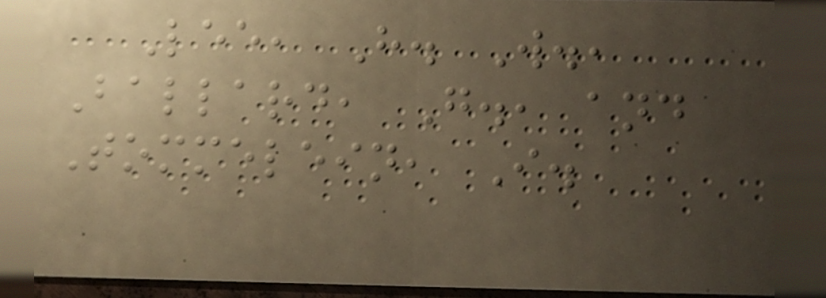Lee, H. W.,
Ballard, G., and
Tommelein, I.
